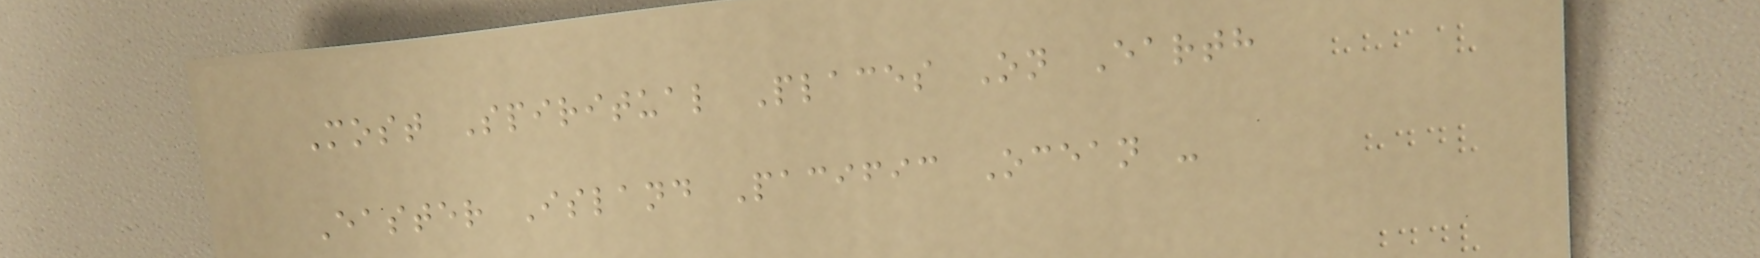Most Spiritual Places On Earth
Easter Island Pacific Ocean -
